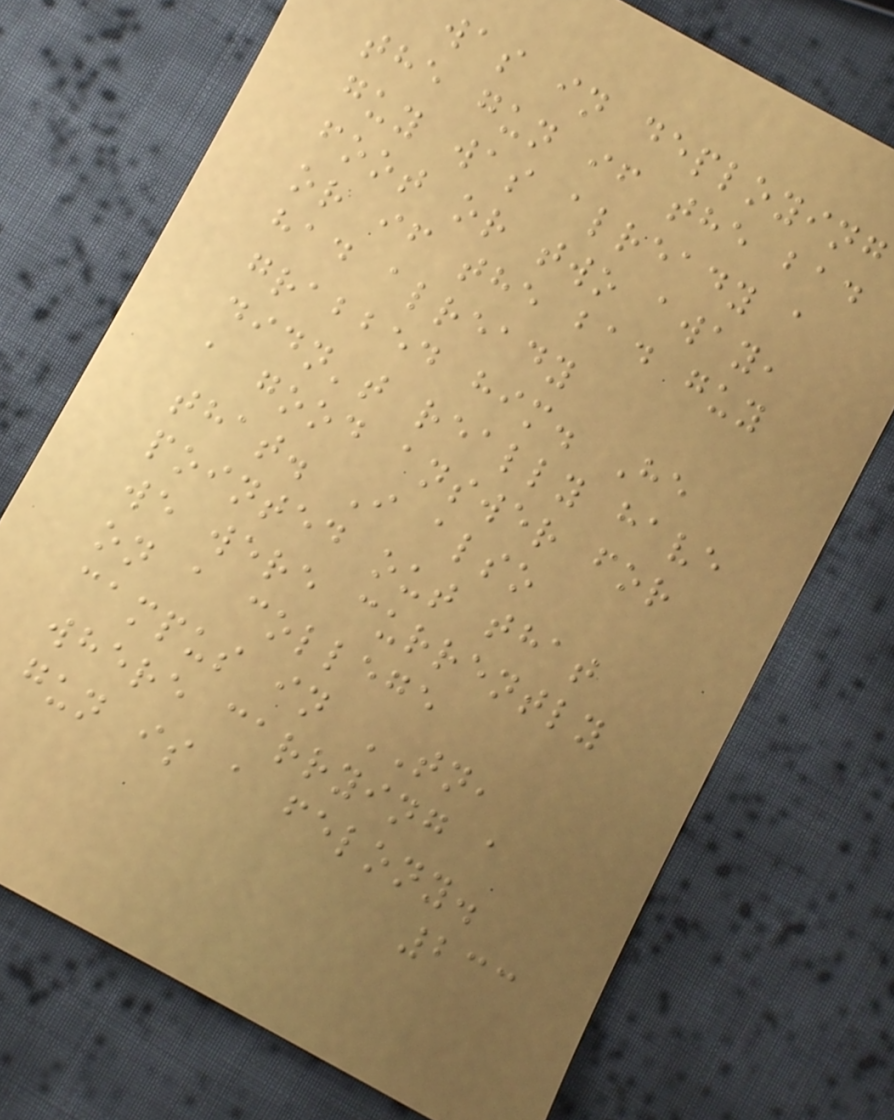was in deploying
the gun if the bad
guy was already a
foot or two away,
or if the bad guy
had already
grabbed him. He
didn't really have
a good answer for
that. I also
pointed out that
we were currently
on a college
campus in TN,
where carrying a
gun is a felony.
233
